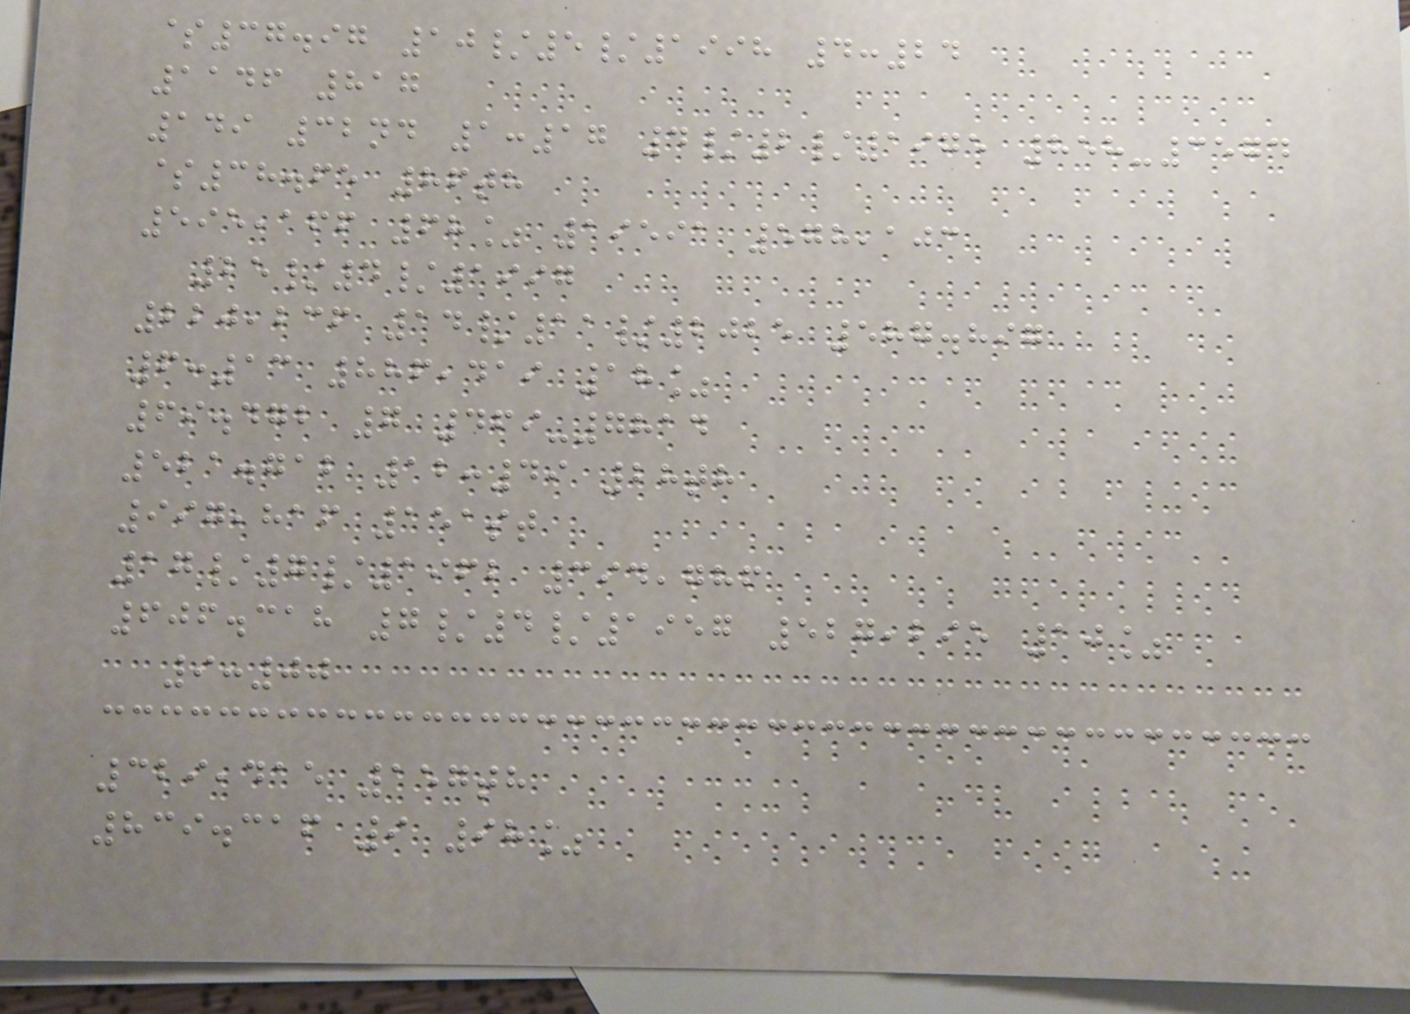$37.97 10/5/1998 4:24
1146 817
149 32nd 1:17 4/2/1975 858-3574
$38.65 86th
595,166 68% 19591 578,103
25/4/1997
220,236 14/11/2025 587.897
6:13 886,419 18%
69.472 7 469-7814
521.712 12:49 28th
997,816 151st
17/7/1962 394,786
606.318 7/4/1957 527,295 10%
9:00
329,415 157th
839.316 9 98%
